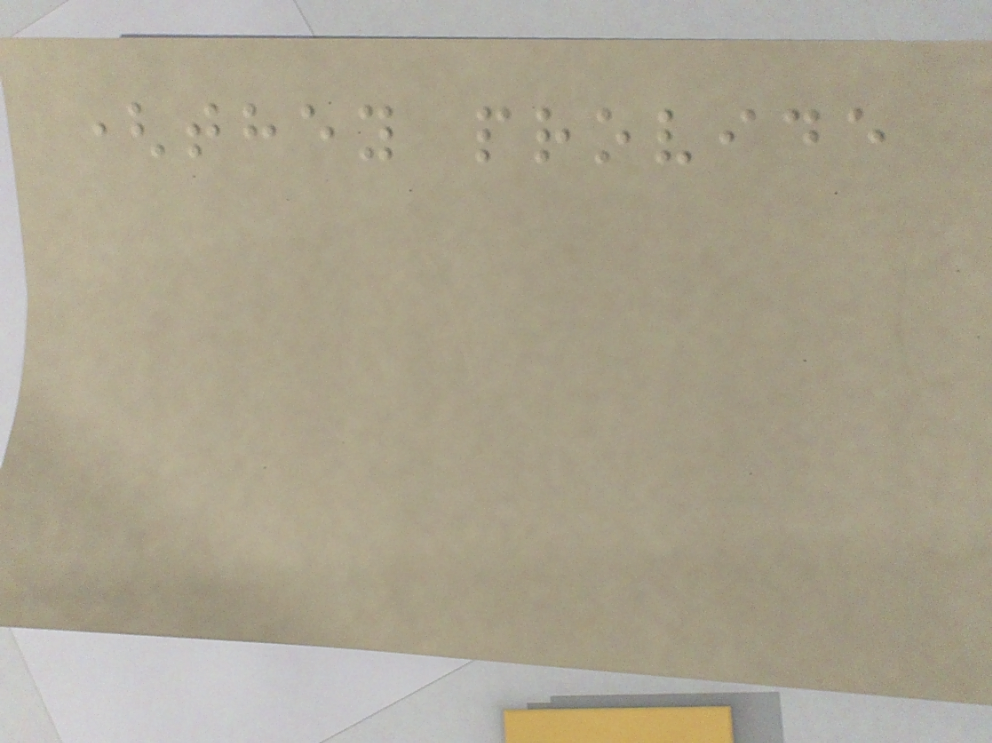(they provide
